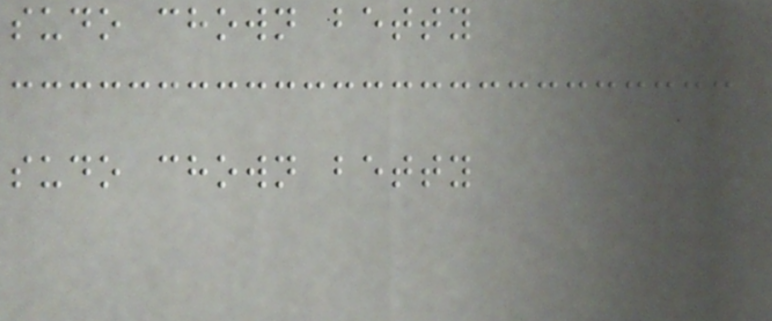sudo chown betty
sudo chown betty
